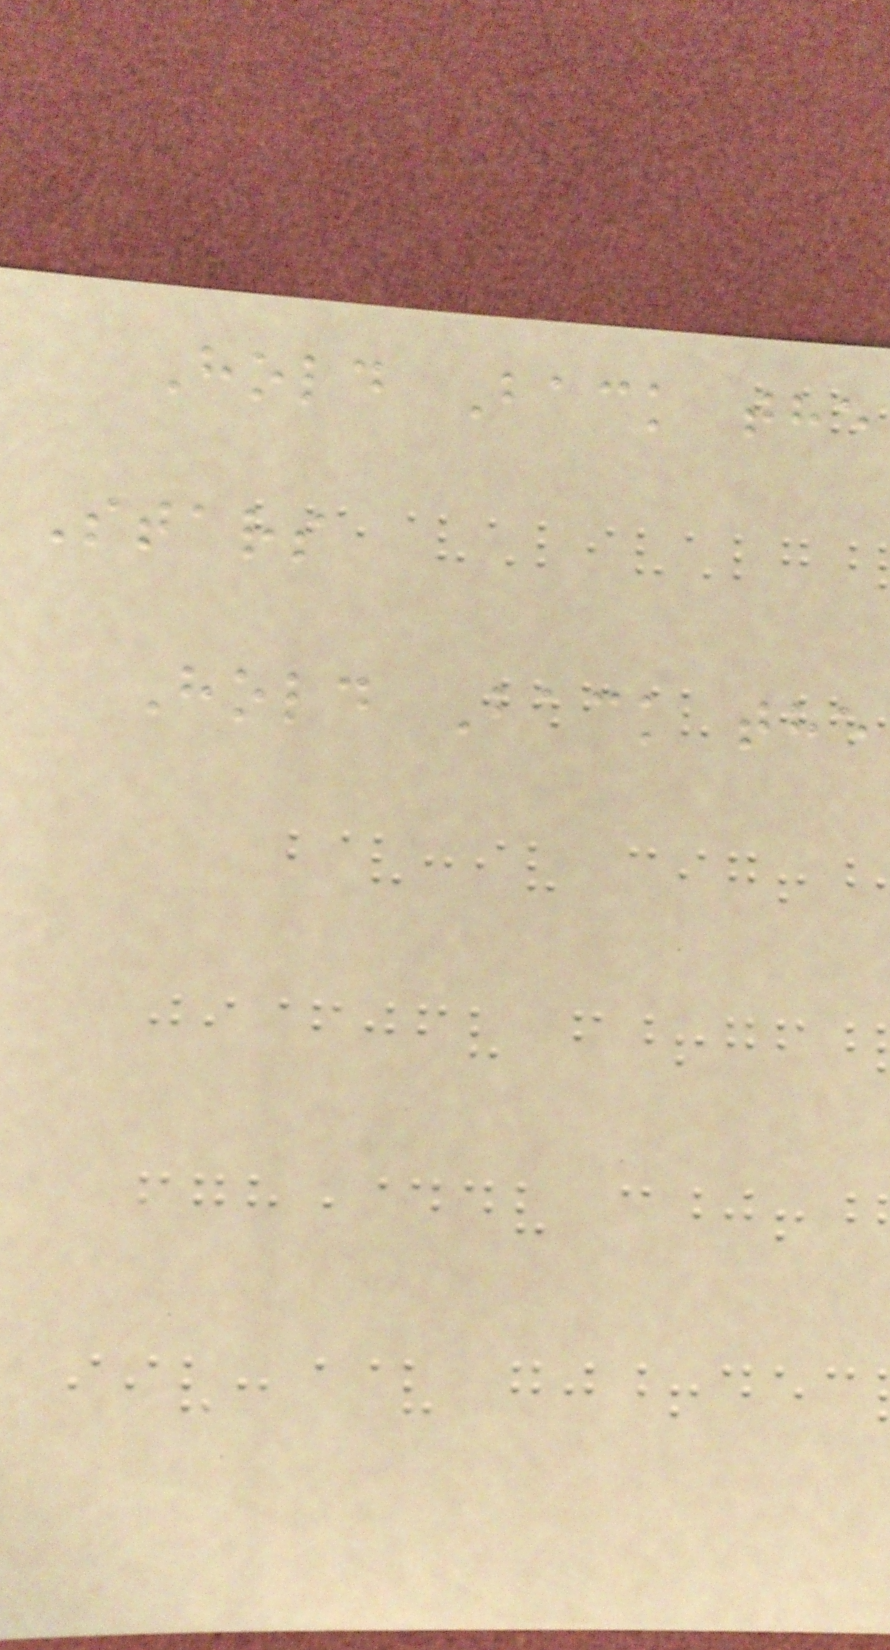Hold Back the
Stars
Hold Back the
